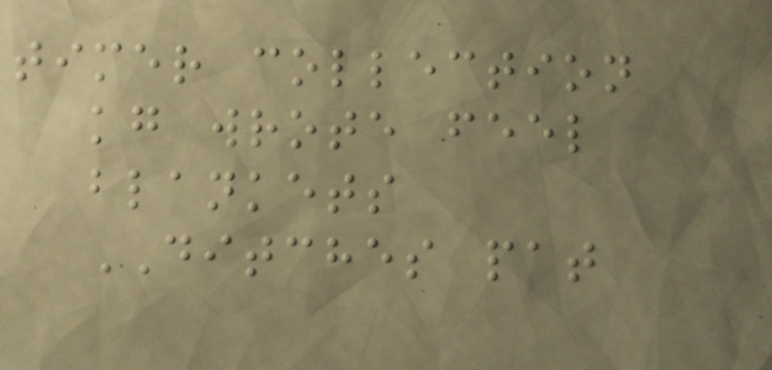timer collection
kg wrote feel
blankets
DITCHES pat
